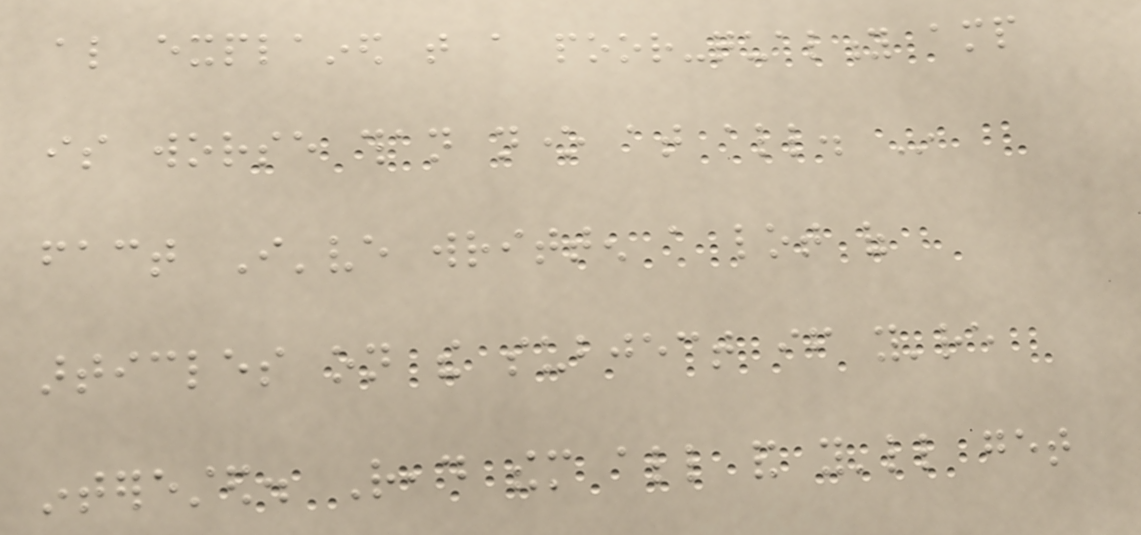also explained that a poor-quality amp
is worse than none at all. In
fact I've written a lot of
articles on the subject if you're
interested. Read them all and you'll get
